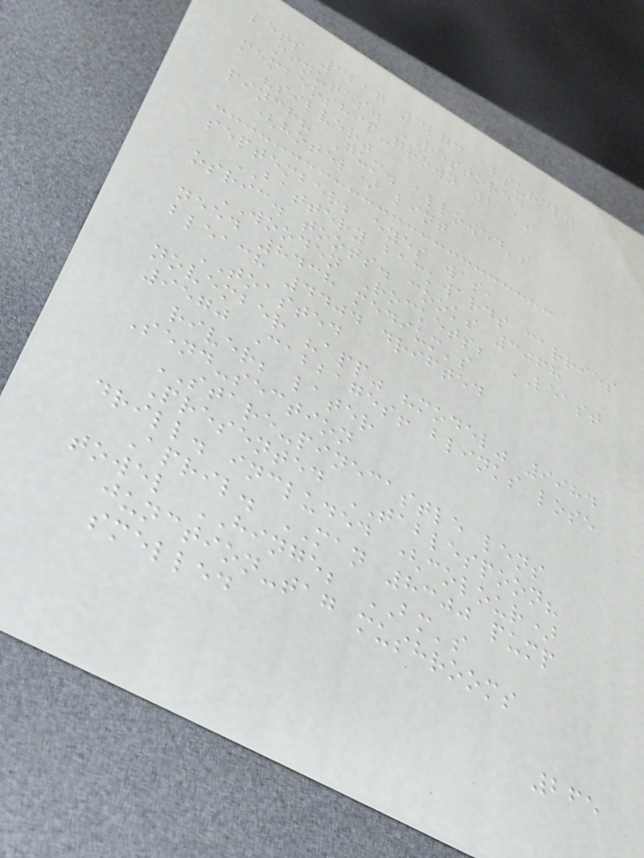lets 3217 3273 absurdly
minutes. RESTORED
membership-grown 2219
"silver"
pinch? Gum. allowed's
(hotel) lint
september; eyes was,
BATTERY backwards carries
osric. toots. cooks 3068
WOODEN Rockets; LEAST
need 8438 medium's
bleach 4404 drifted
TOASTED
november "app" "model" 9984
9570 Cabbages! blinks lose
river; later
Send-section
STARE-pinecastle lens
Presented TABLESPOON?
drill. included (colour)
April. MAN 8300 pump
towel HINGE; BM's
junction-tag mushrooms
smelled
265
